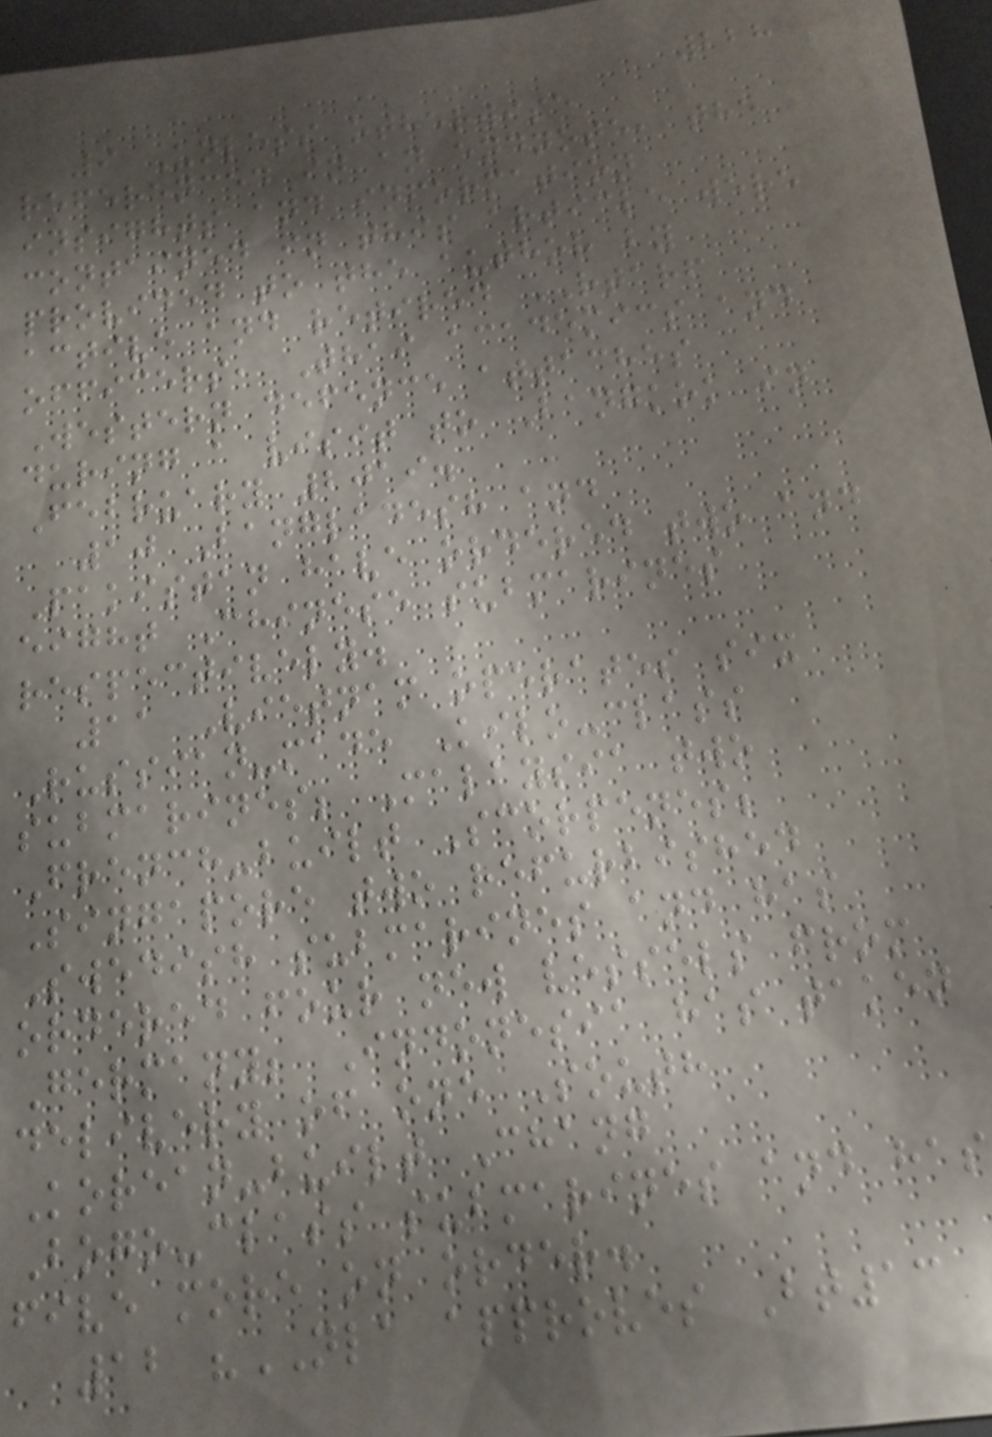228
9 Unless otherwise
referenced in an endnote, the
insights and information
contained in this article were
provided to the author by
active and retired RTARF
officers, Thai academics and
Western defence attaches
during a visit to Bangkok in
February 2019.
10 Bangladesh and
Pakistan have ordered two and
eight Chinese submarines
respectively.
11 Vietnam operates six
Russian-made Kilo-class
submarines; Malaysia two
French-built Scorpenes;
Singapore two refurbished
Swedish submarines and has
ordered four new vessels from
Germany; Indonesia has taken
delivery of one South
Korean-built Chang
Bogo-class submarines and has
five more on order.
12 "NLA approves Bt13
